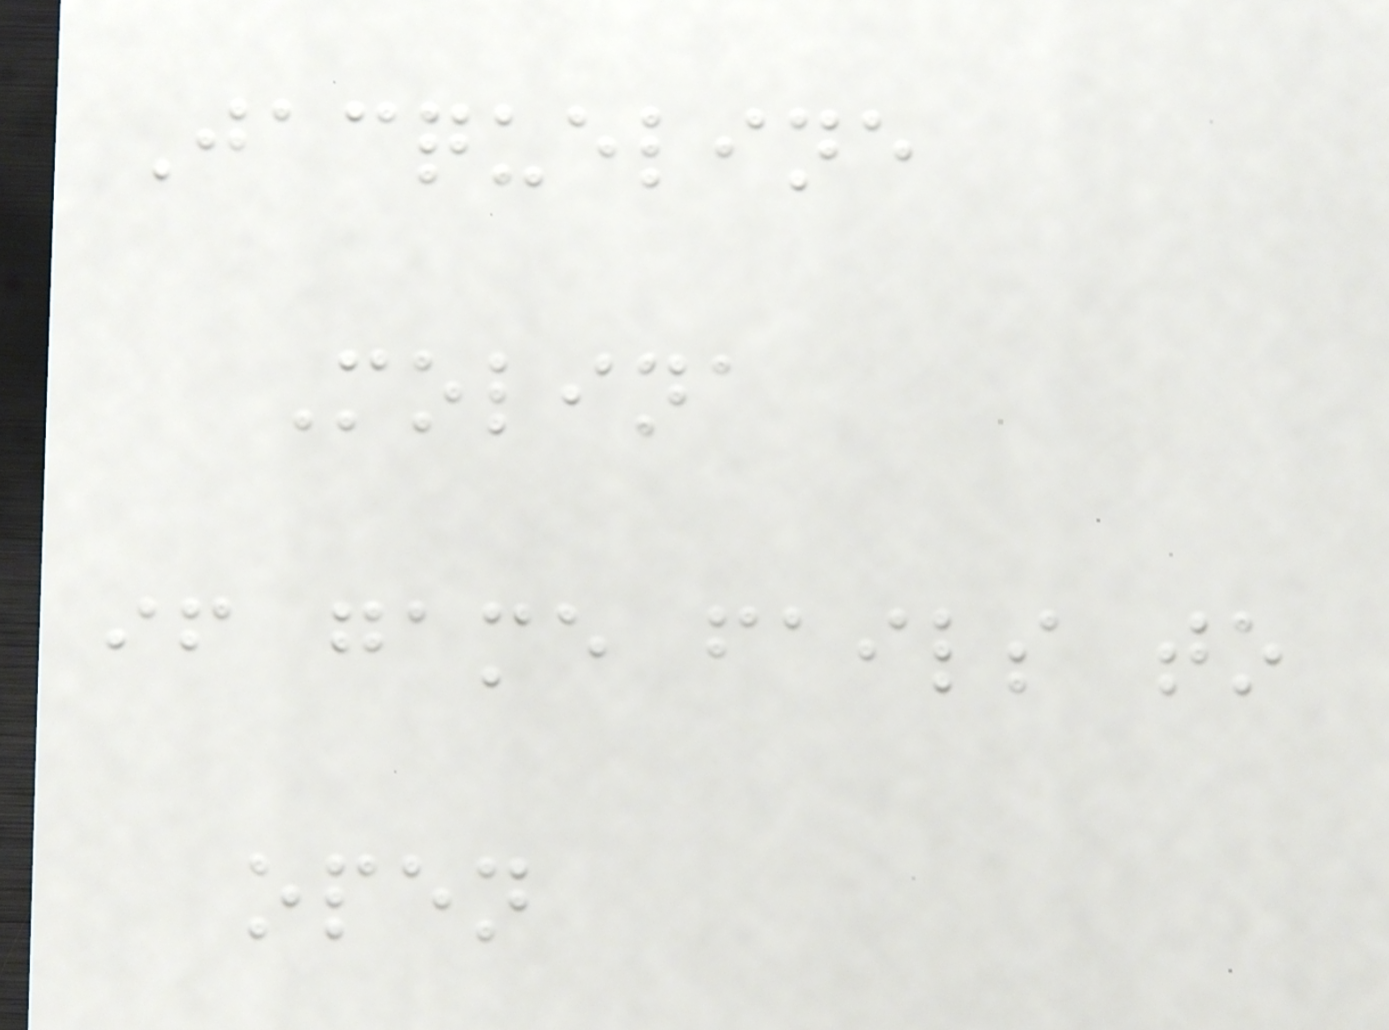Jacqueline
Molina
if game fails to
open
